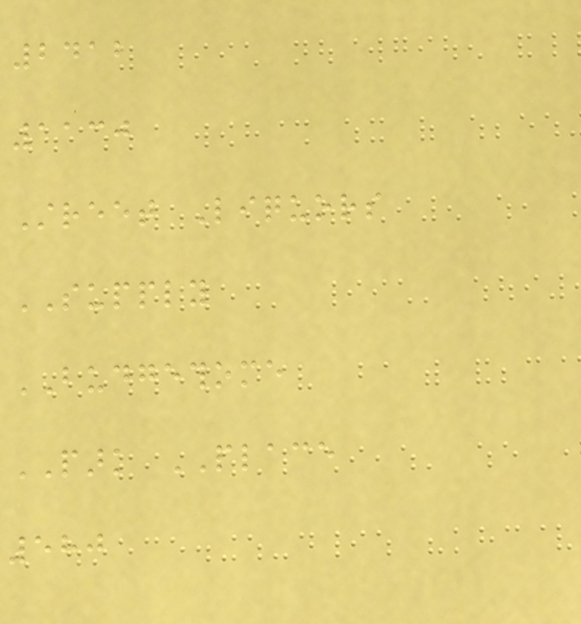2412
1130
Street Liquors
SUPPLY
BUDGETHOME
PARK PLACE
580
